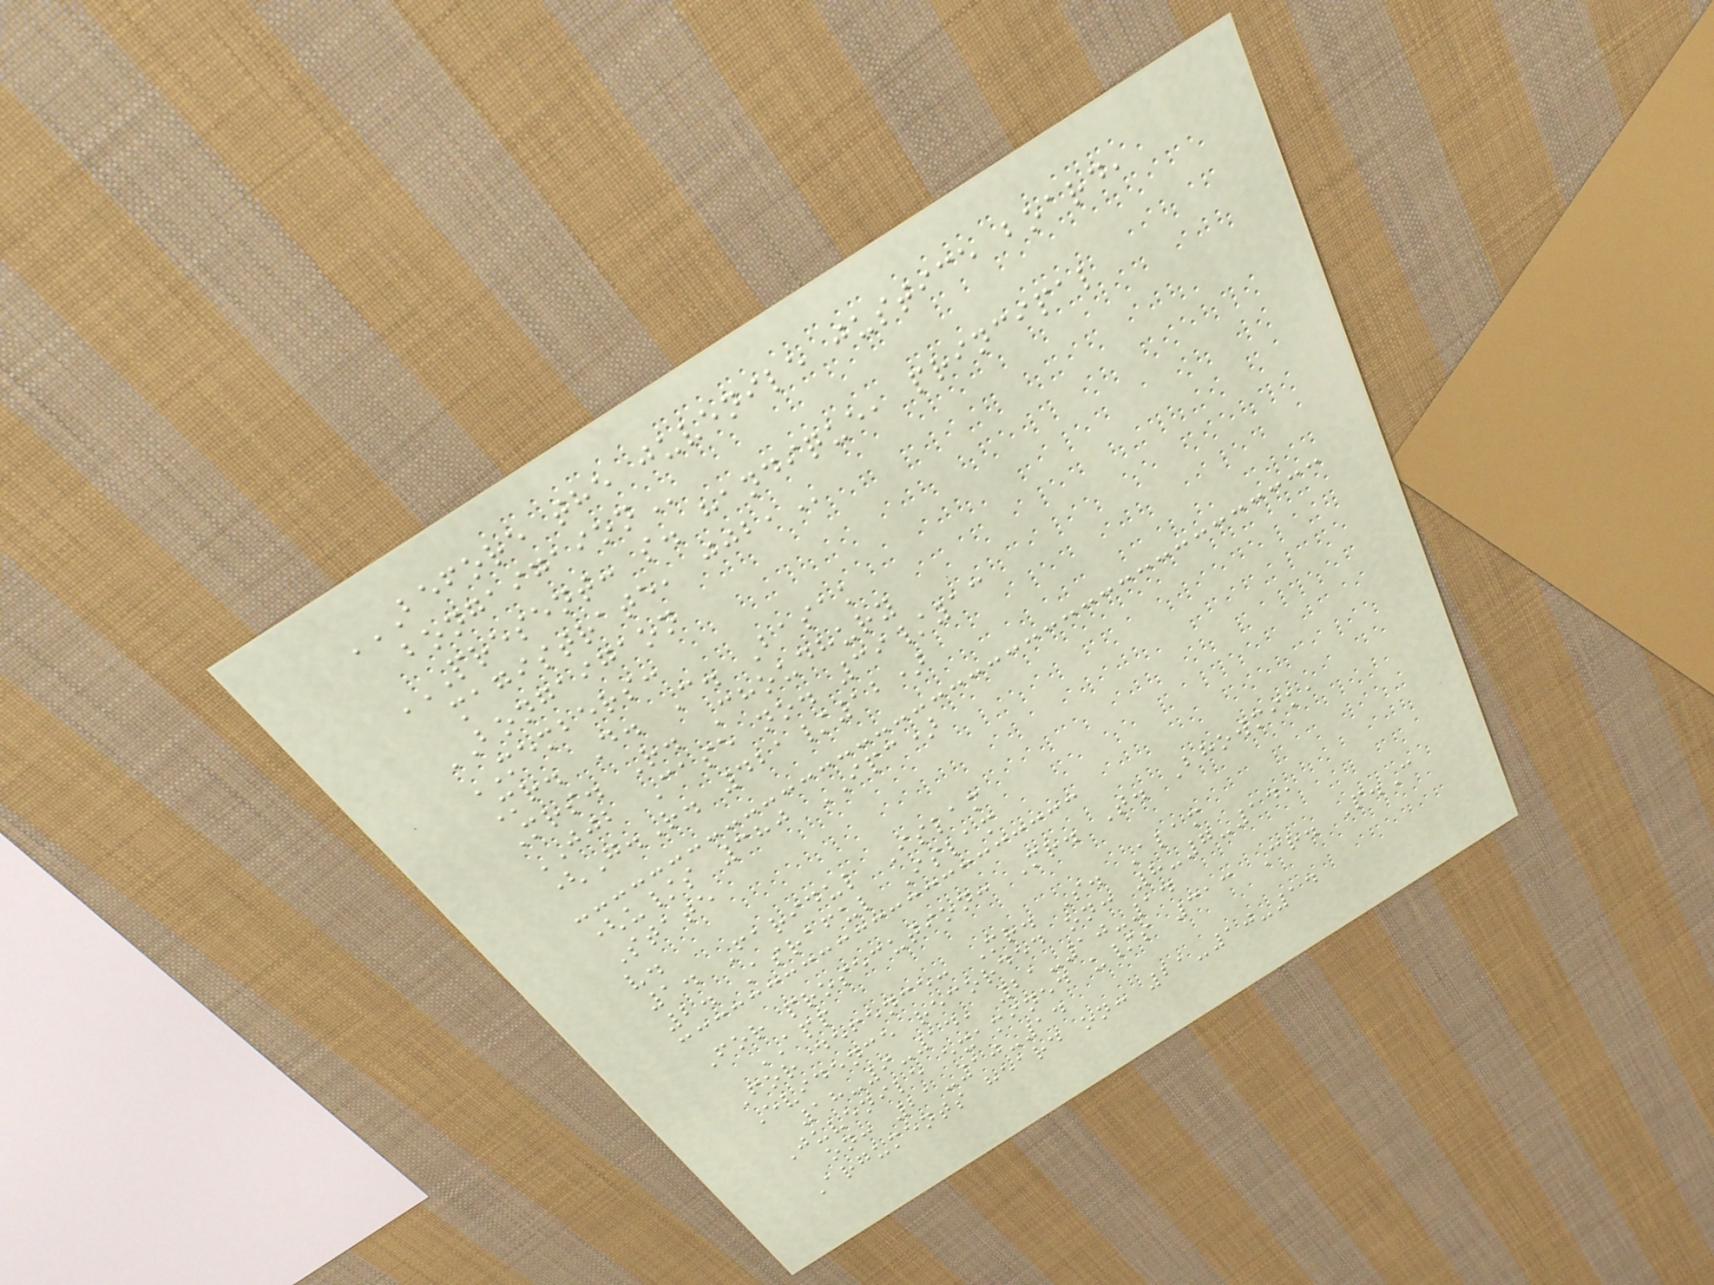BEFORE THE JUVENILE JUSTICE BOARD,
BONGAIGAION
PRESENT: S. HANDIQUE, PRINCIPAL
MAGISTRATE, JJB,
BONGAIGAON
MEMBERS:
Mr. D. C. Basak
Mrs. R. Choudhury
JJB Case no. 39/13
(G.R. 421/12)
(u/s 380 IPC)
State
v.
1. Faridul Islam
2. Asraful Islam
For prosecution: Mr. T. Bhowmik,
APP
For defence: Mr. S. Alam
Evidence recorded on: 8-7-14,
18-9-14, 21-10-14
Juvenile examined u/s 313 Cr. P.C
on: 21-10-14
Arguments heard on: 21-10-14
